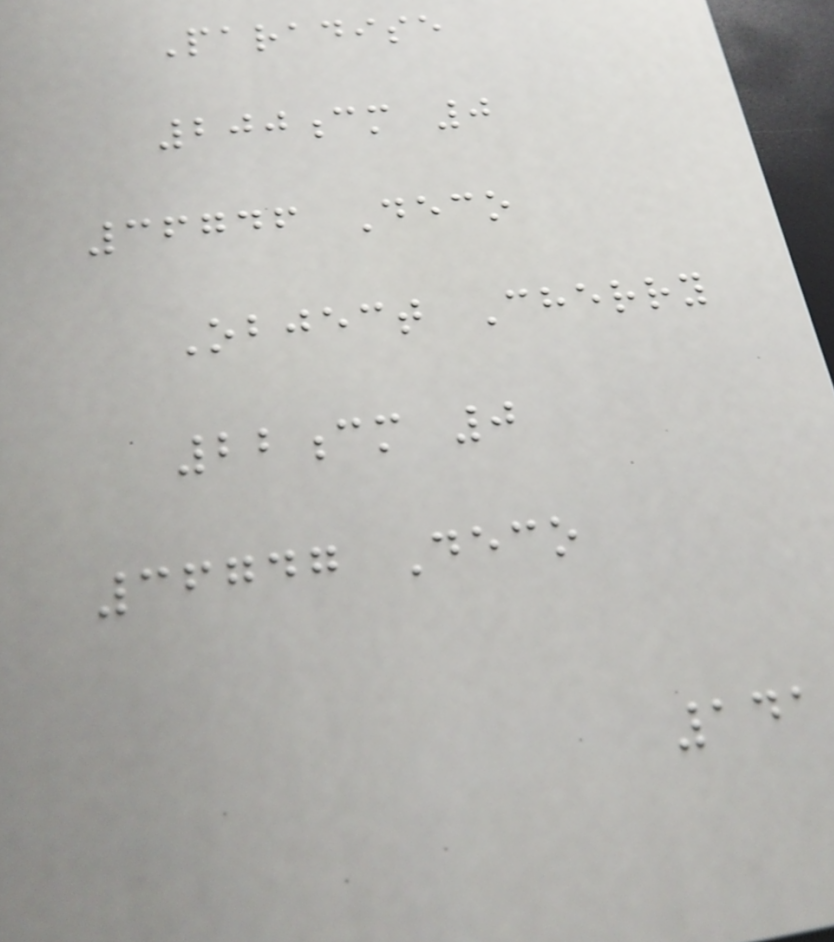Paradise
200cm 0
36746 Deco
Object Cherry
22cm 0
36747 Deco
141
